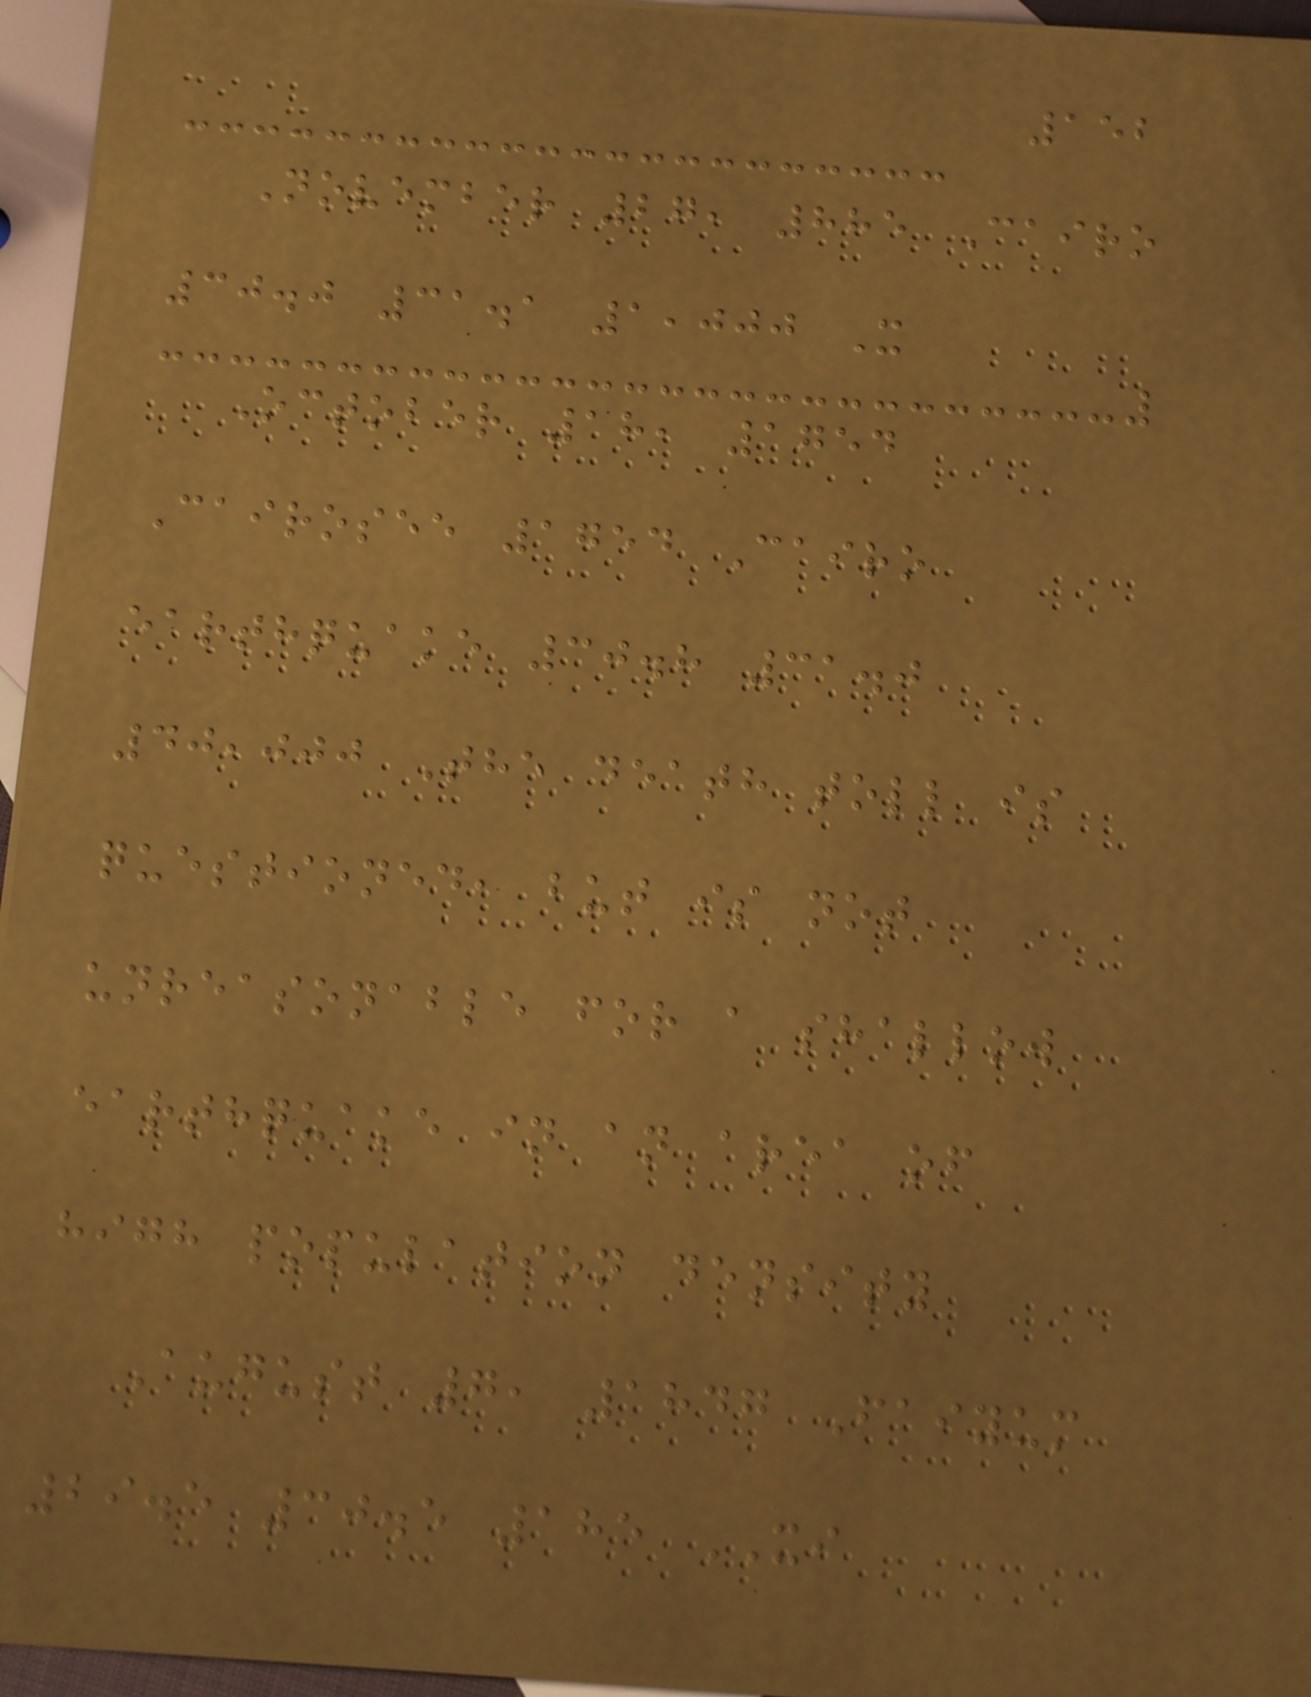152
November 27, 885 Cairo
30.0 31.1 1,000 X
October 18, 1754
Cairosee 1754 Cairo
earthquake 30.8 31.0
40,000 The death toll is
questioned, but is not
unreasonable for a shallow
earthquake in an area of
high population density
August 7, 1847 Faiyum
29.5 30.5 185 XI
